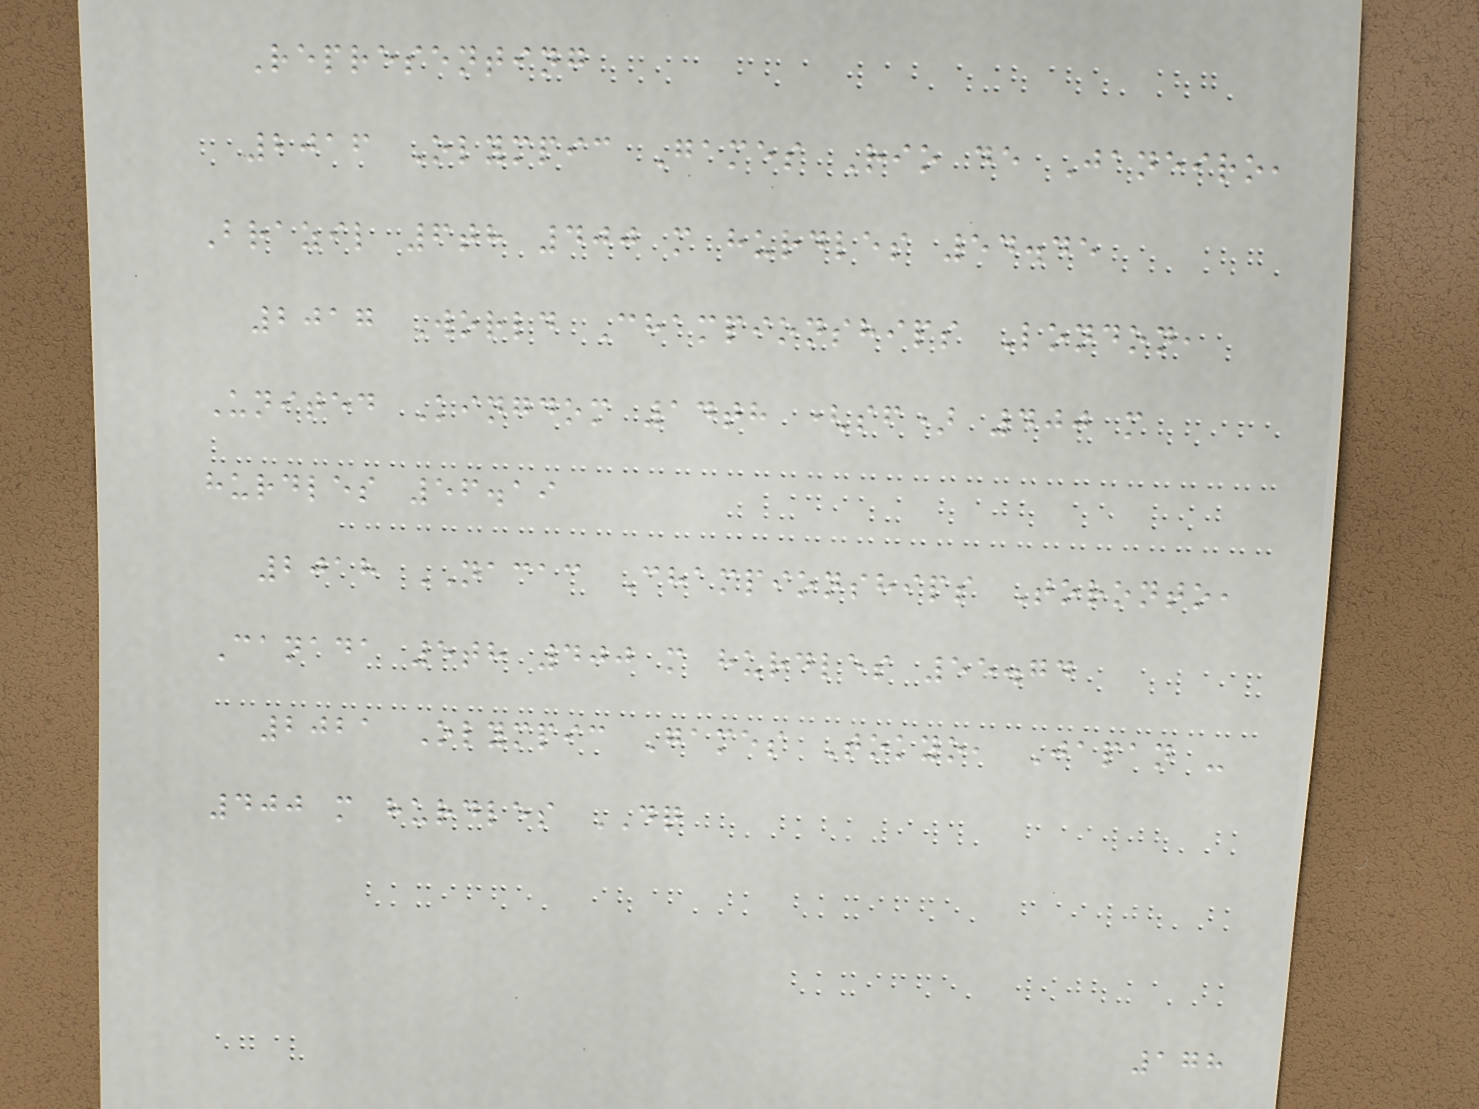Representing
2016 Olympic Games Rio de Janeiro,
Brazil 6th 400 m hurdles 54.45
2017 World Championships London,
United Kingdom 14th (sf) 400 m
hurdles 56.19
2018 NACAC Championships Toronto,
Canada 5th 400 m hurdles 55.74
2021 Olympic Games Tokyo, Japan -
400 m hurdles DQ
178
